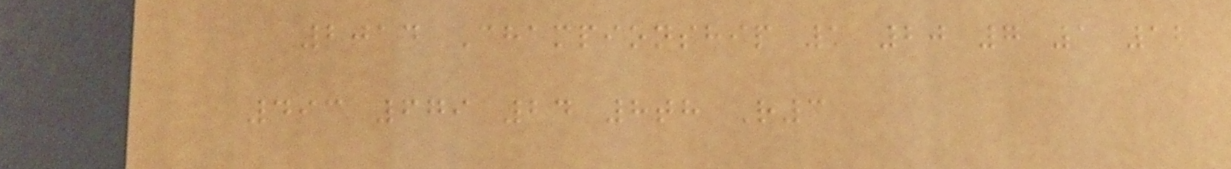2014 Championship 1 20 7 1 12
493 679 24 8th R3
